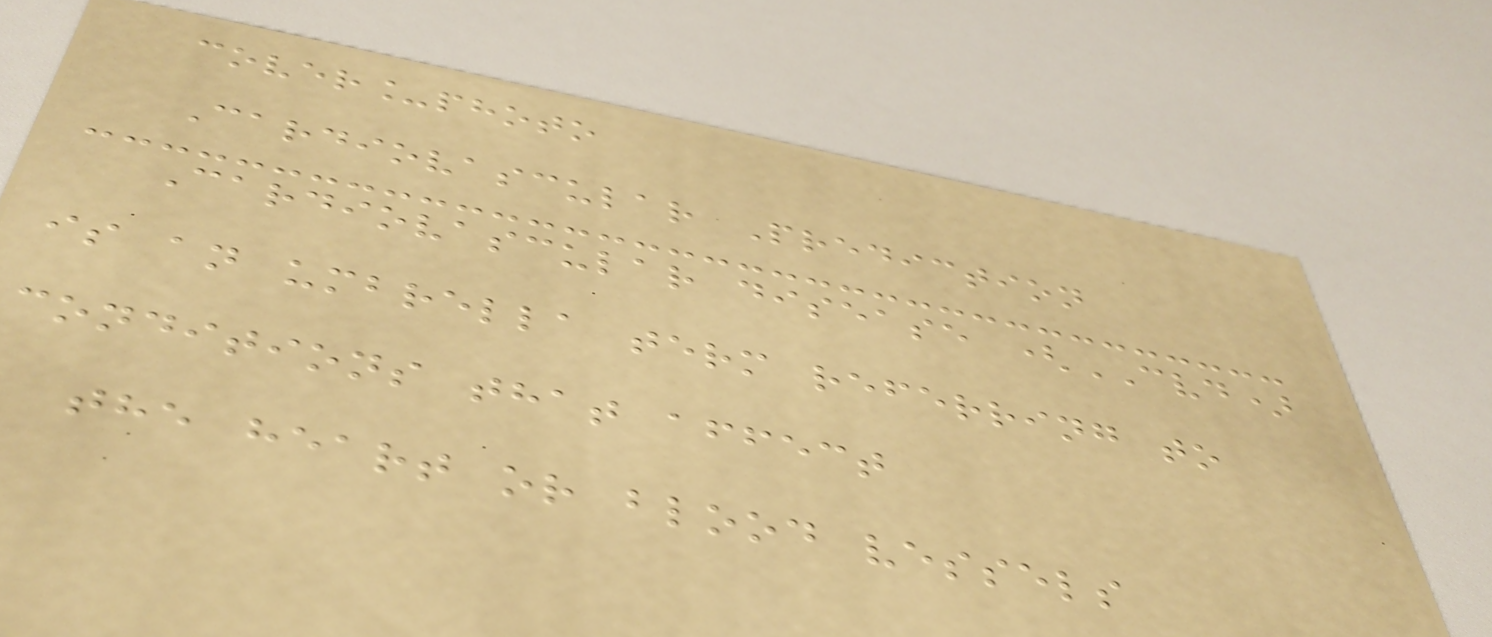cover_photo
Cardiovascular Prediction
Cardiovascular disease (CVD)
is an umbrella term referring to
conditions that affect
the heart or blood vessels
